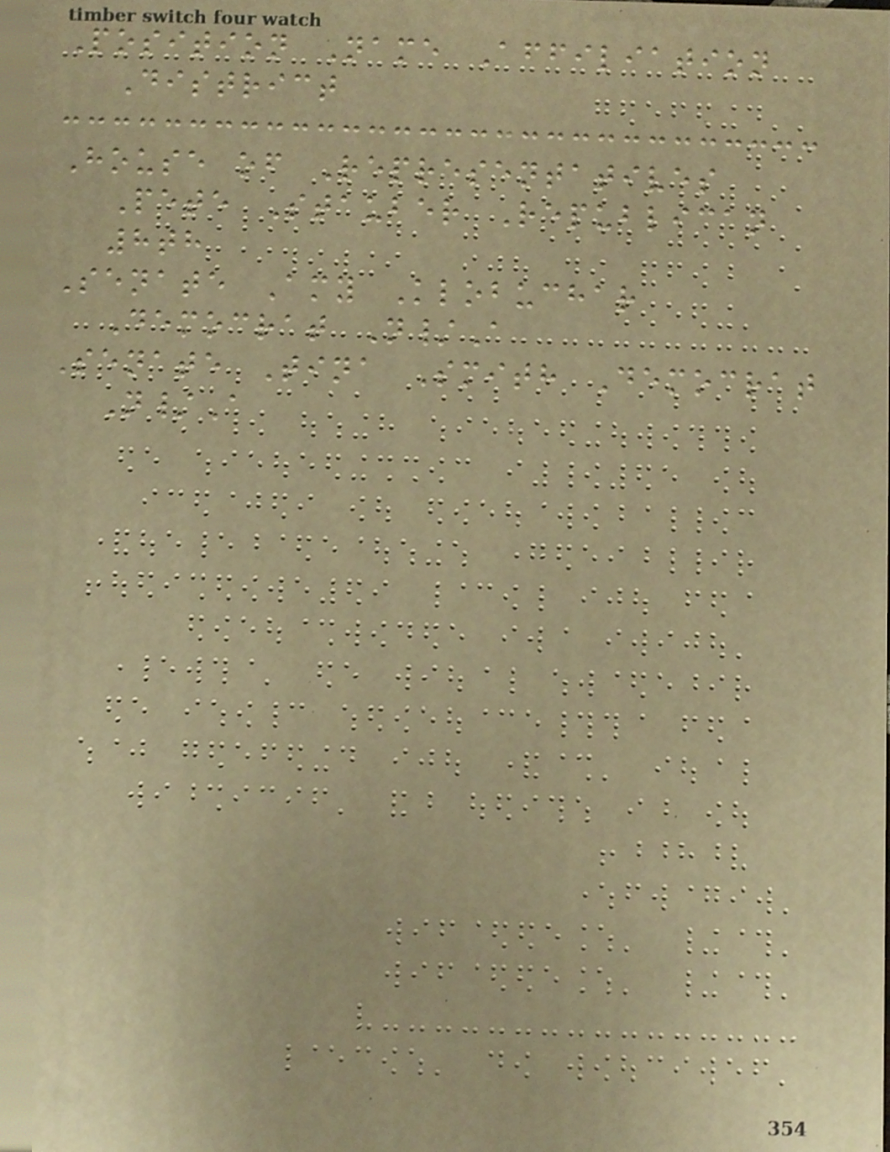Position Name Affiliation
District
House of Representatives
Pete Stauber Republican
8th
Senate Amy Klobuchar
Democrat N/A
Senate Tina Smith Democrat
N/A
